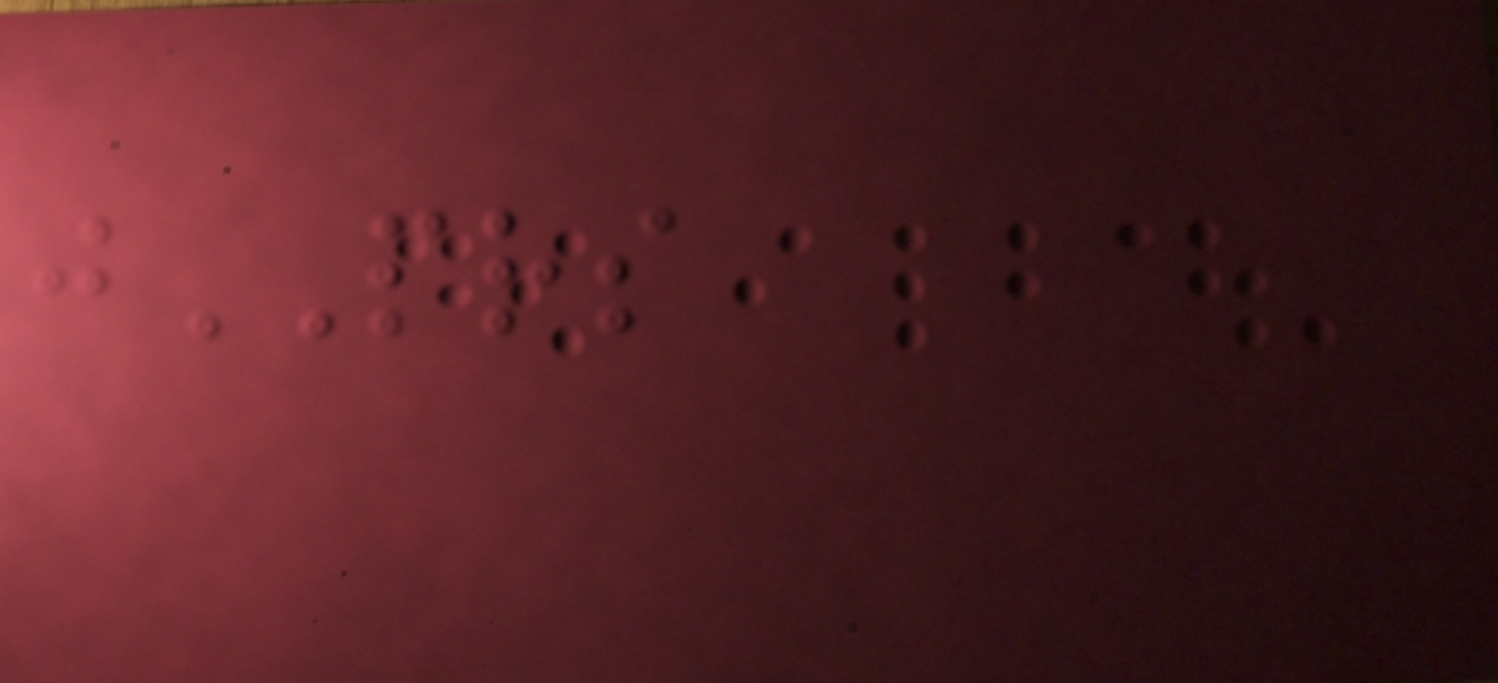jPRS
